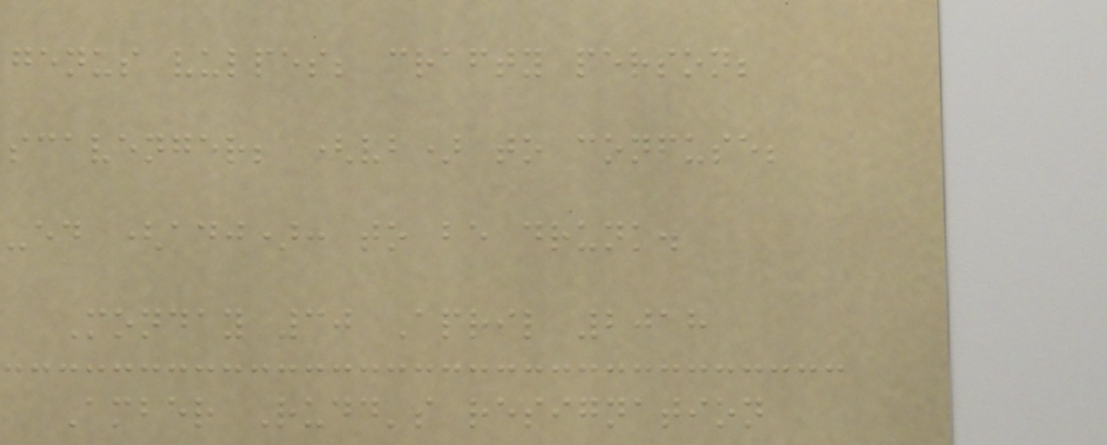genus vulpes; crafty person;
scavenger; (vb) to confuse;
-ed (adj): to be drunk.
Monday 30 April 2018
Amber Rudd's resignation
